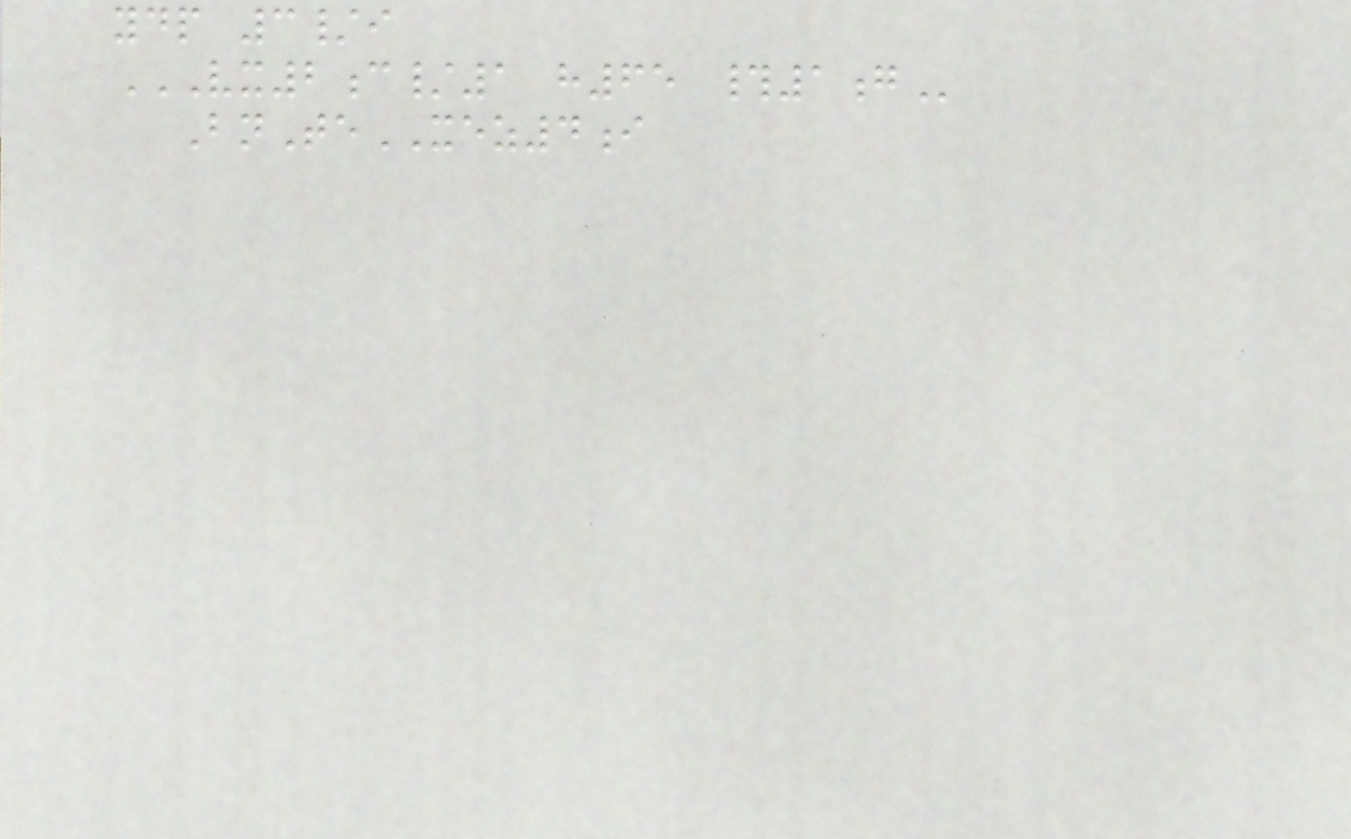ydp 3/i
VX2C/1 H65 #1G
BnTeXEZ4i
